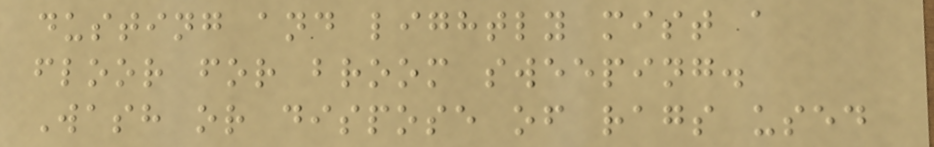dusting and lightly mist a
floor for broom sweeping.
Wash or dispose of rags used
